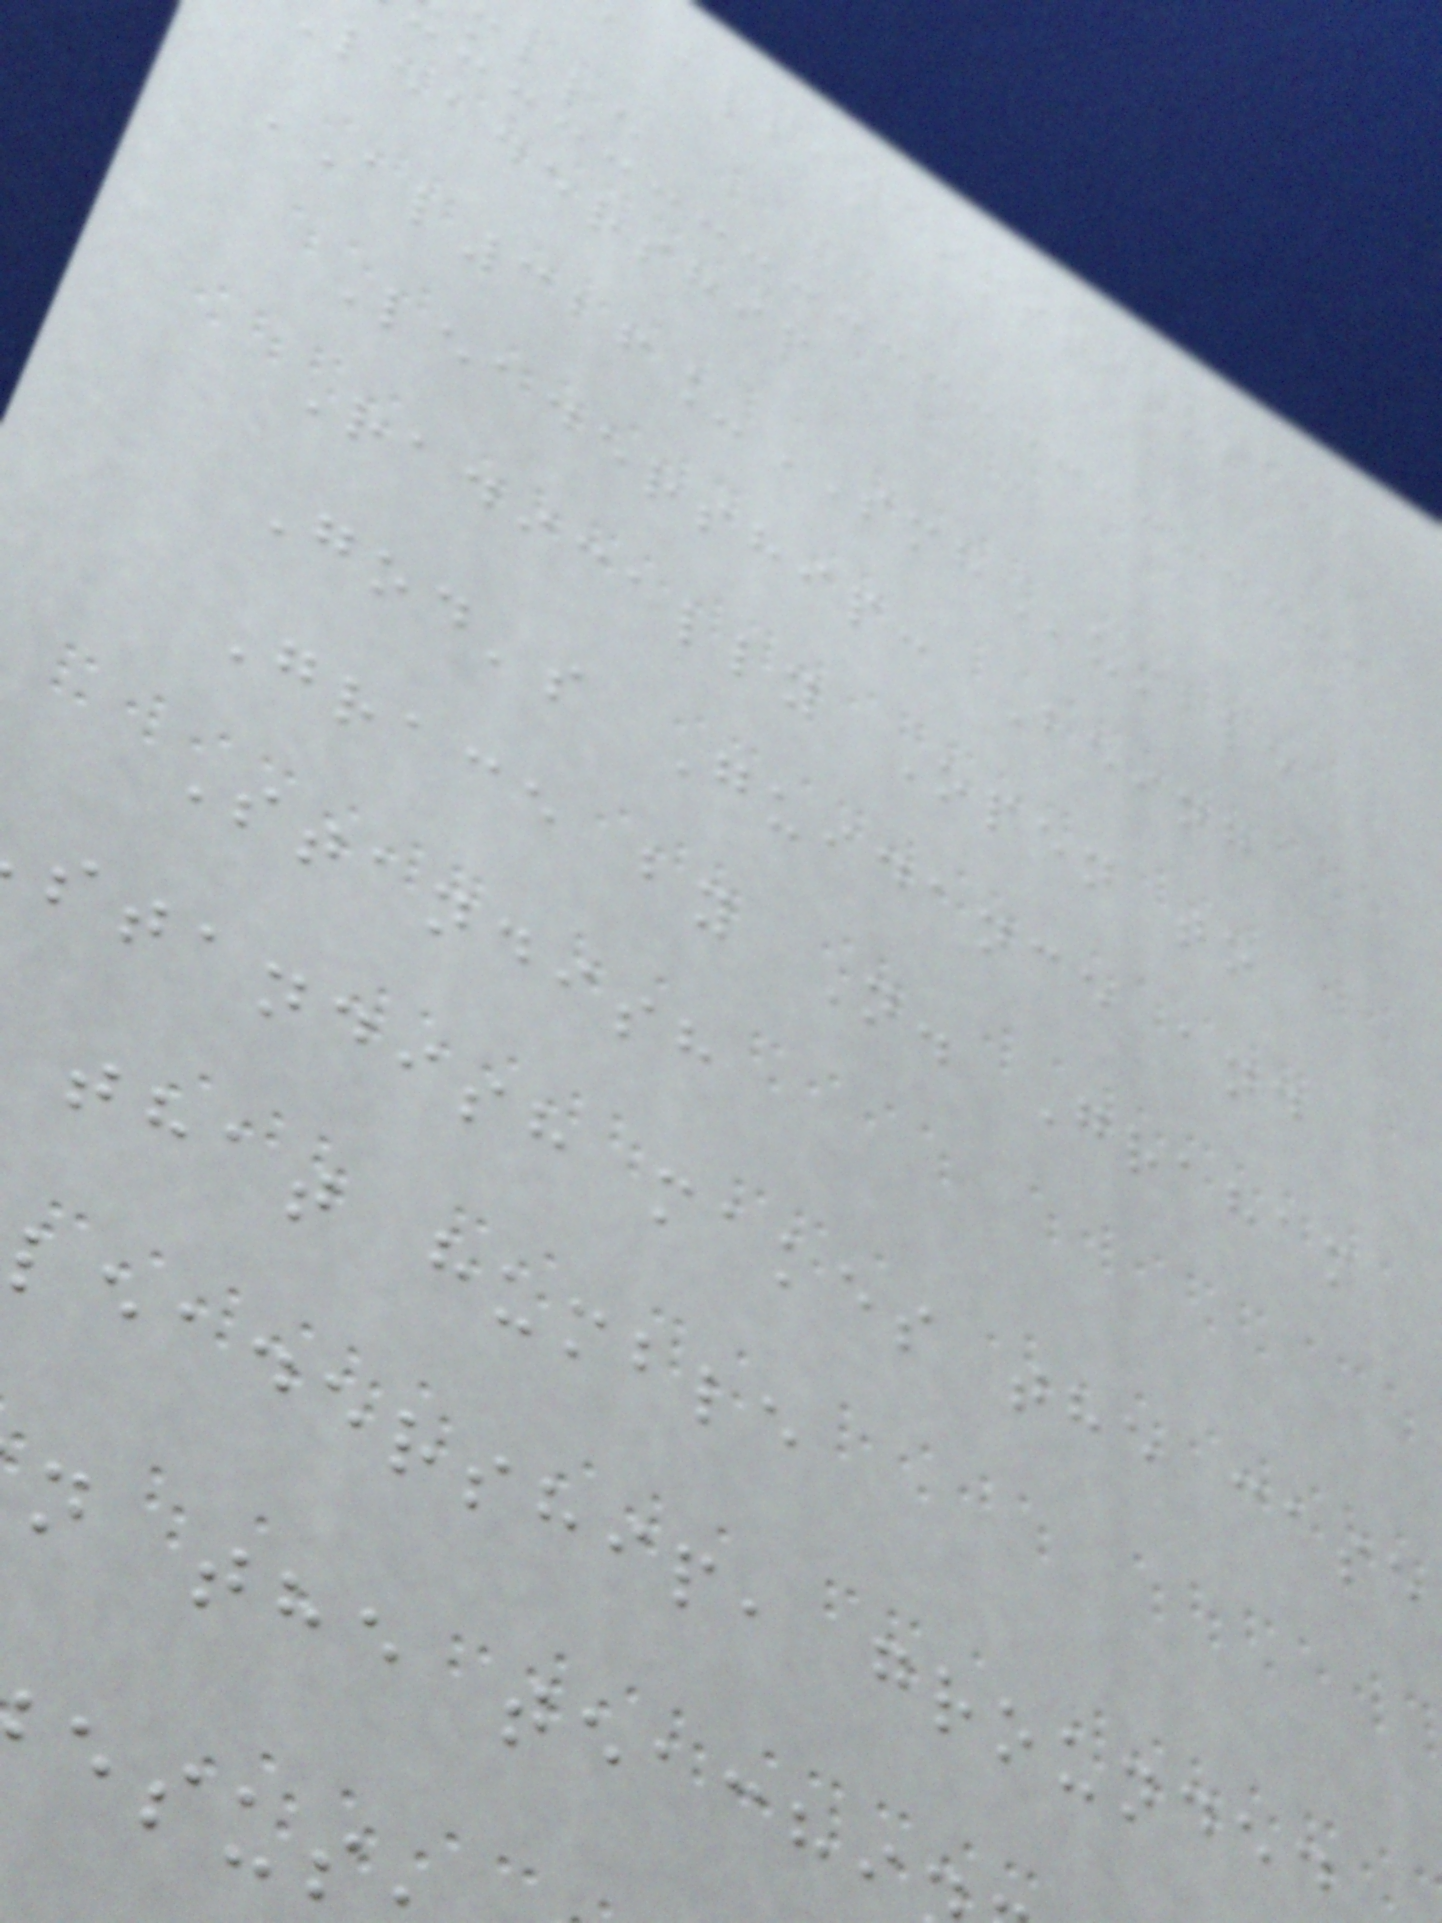mble
leadership
AL326_SMHumble
Leadership: Being
Radically Open to
God's Guidance and
Grace by N. Graham
Standish
standish makes the case
that humble
leadership, grounded
n the teachi
